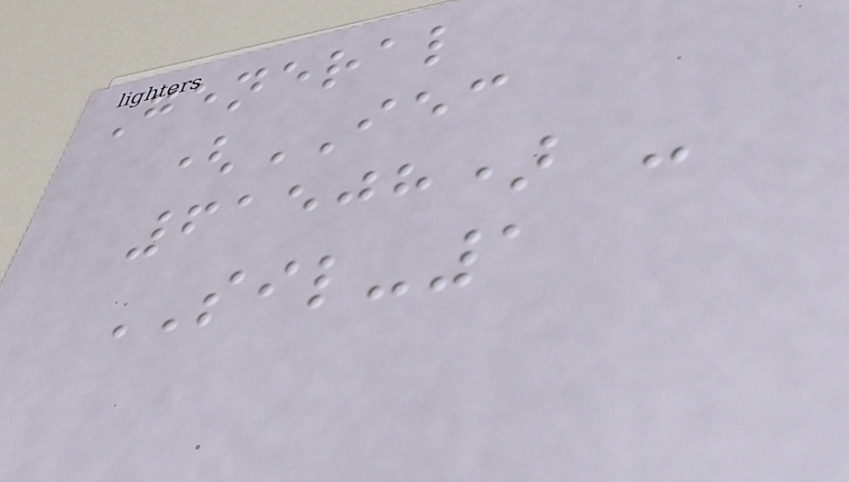General
(IEC
61508) -
SIL-1
